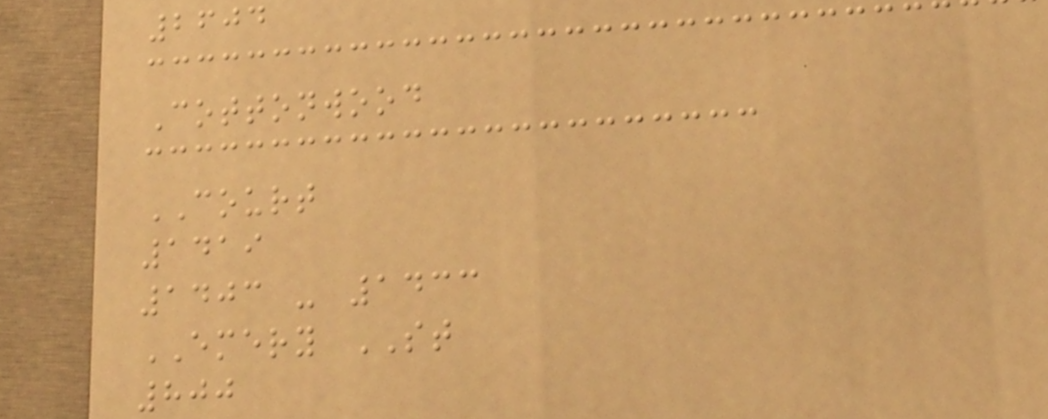2604
Cottonwood
COURT
1419
1403 - 1433
EMERY ST
800
